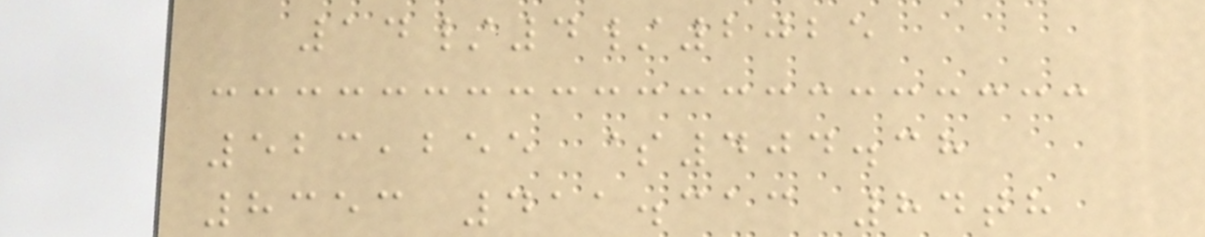14/4/2025
523,255 $404.38
8353 411.313 84th
